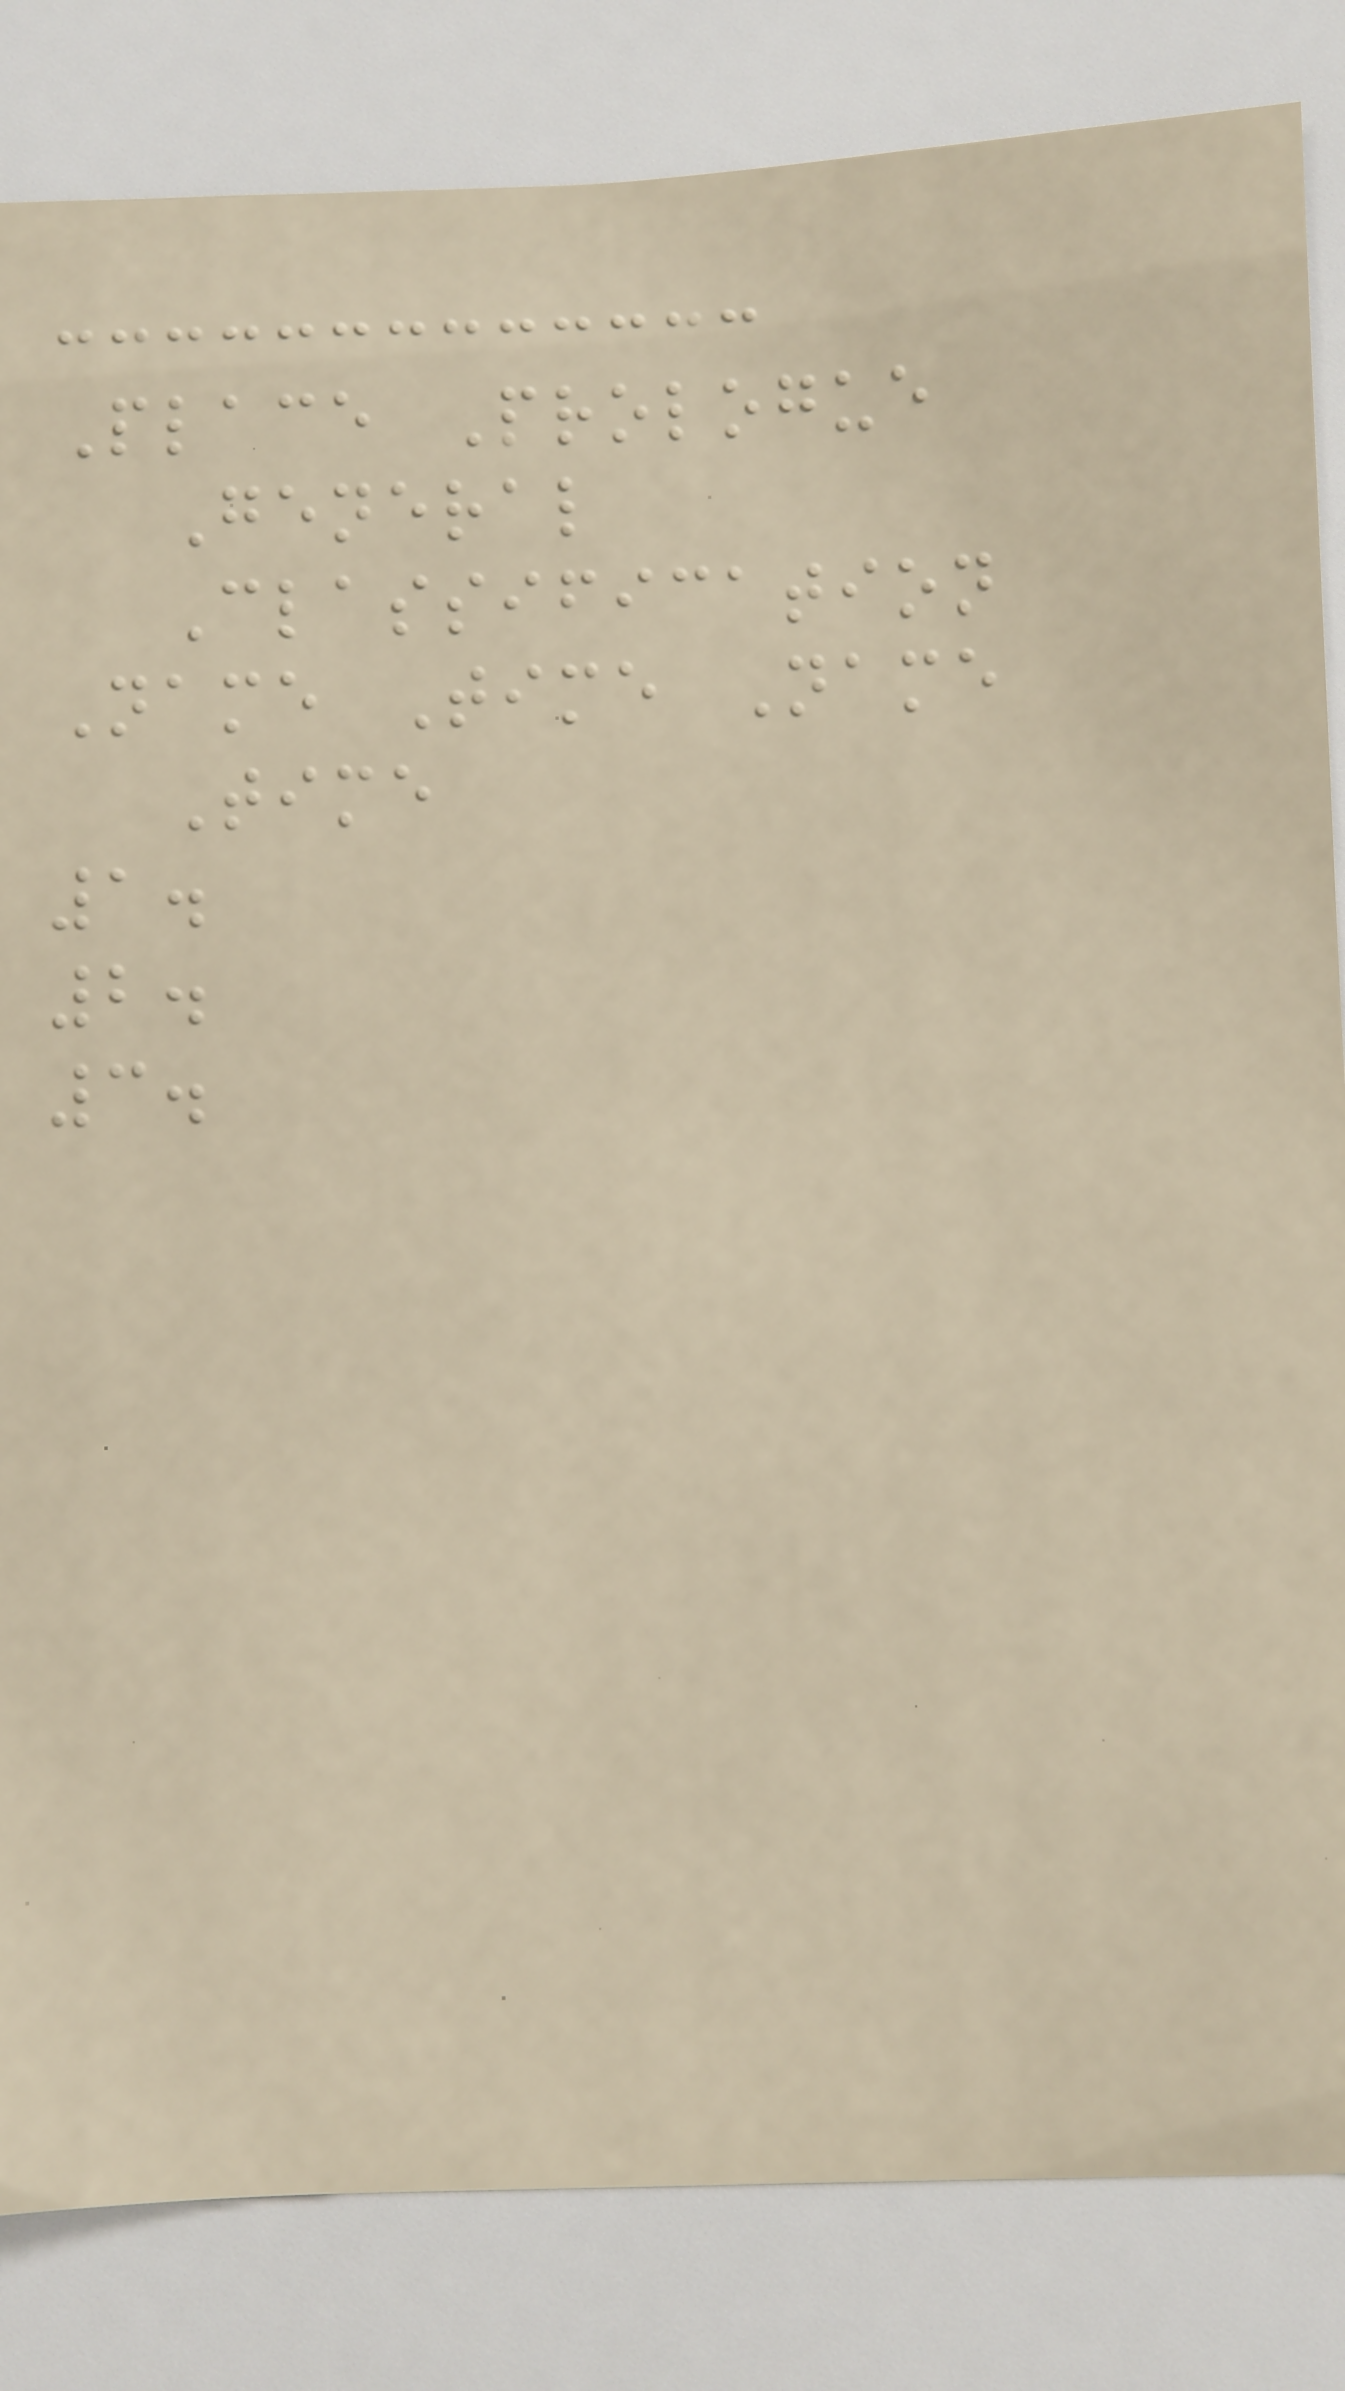Place Prologue
General
Classification
Name Time Name
Time
1.
2.
3.
